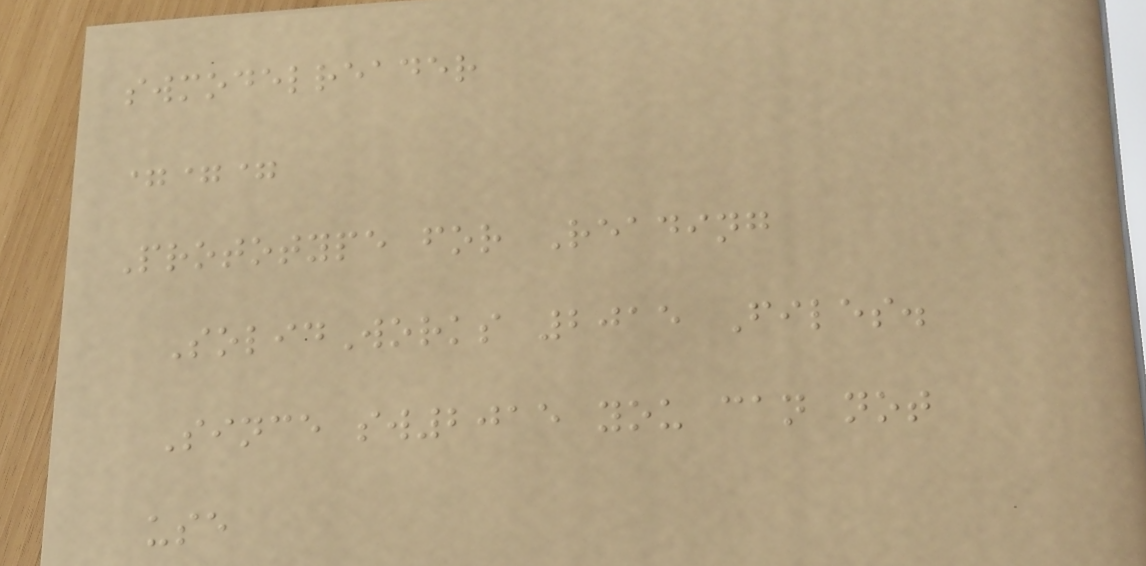swmodelreader
===
Prototype for Reading
SolidWorks 2015 Files.
Since sw2015 you can not
use
